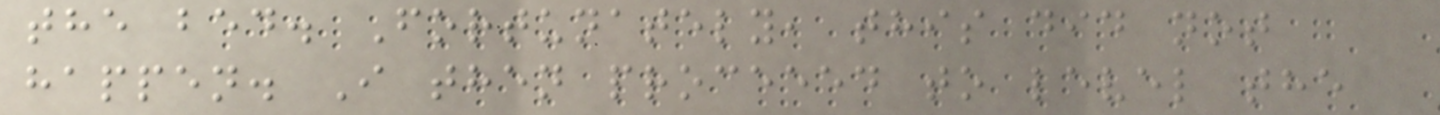the bed. Fortunately, this did not
happen. I then proceeed to level the
